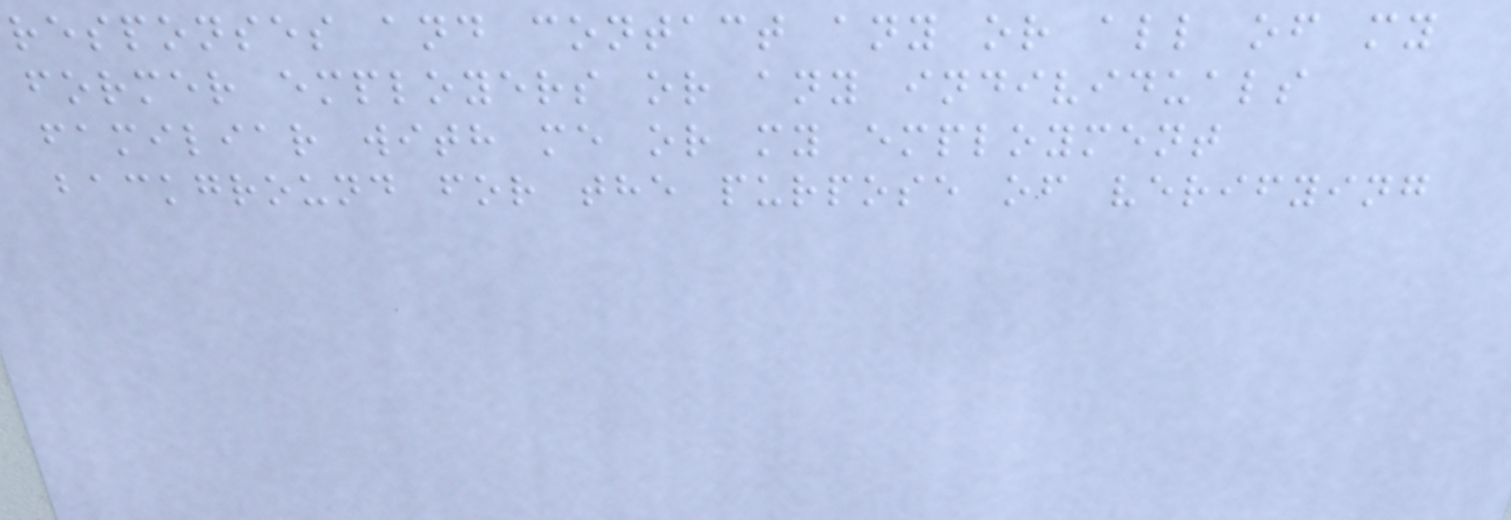responses and contact any or all of my
former employers or any individuals
familiar with me or my employment
background for the purpose of verifying
